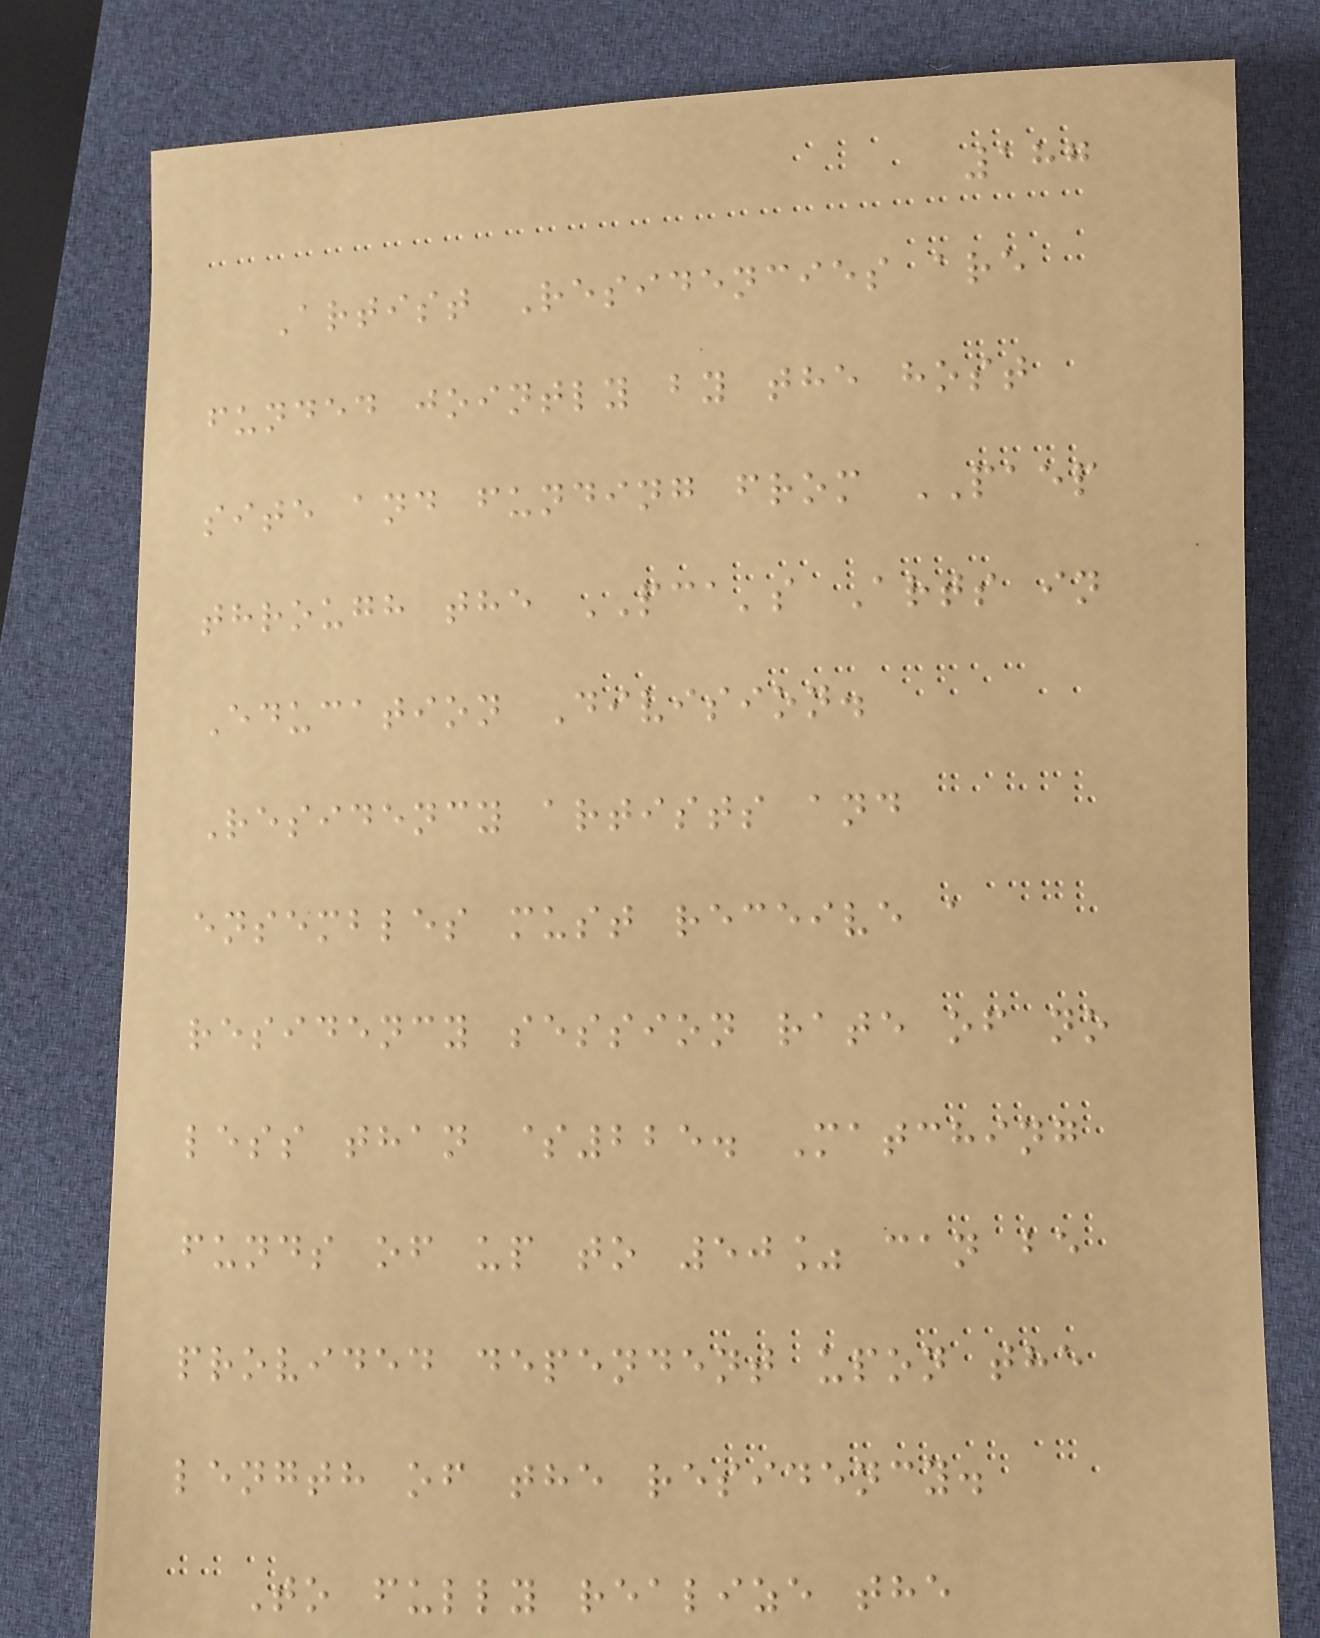187
Artist Residencies are
funded jointly by the host
site and funding from PAEP
through the PCA's Arts in
Education Division.
Residency artists and
ensembles must receive a
residency session rate of no
less than $225. Matching
funds of up to 50% can be
provided dependent upon the
length of the residency.
To fully realize the
